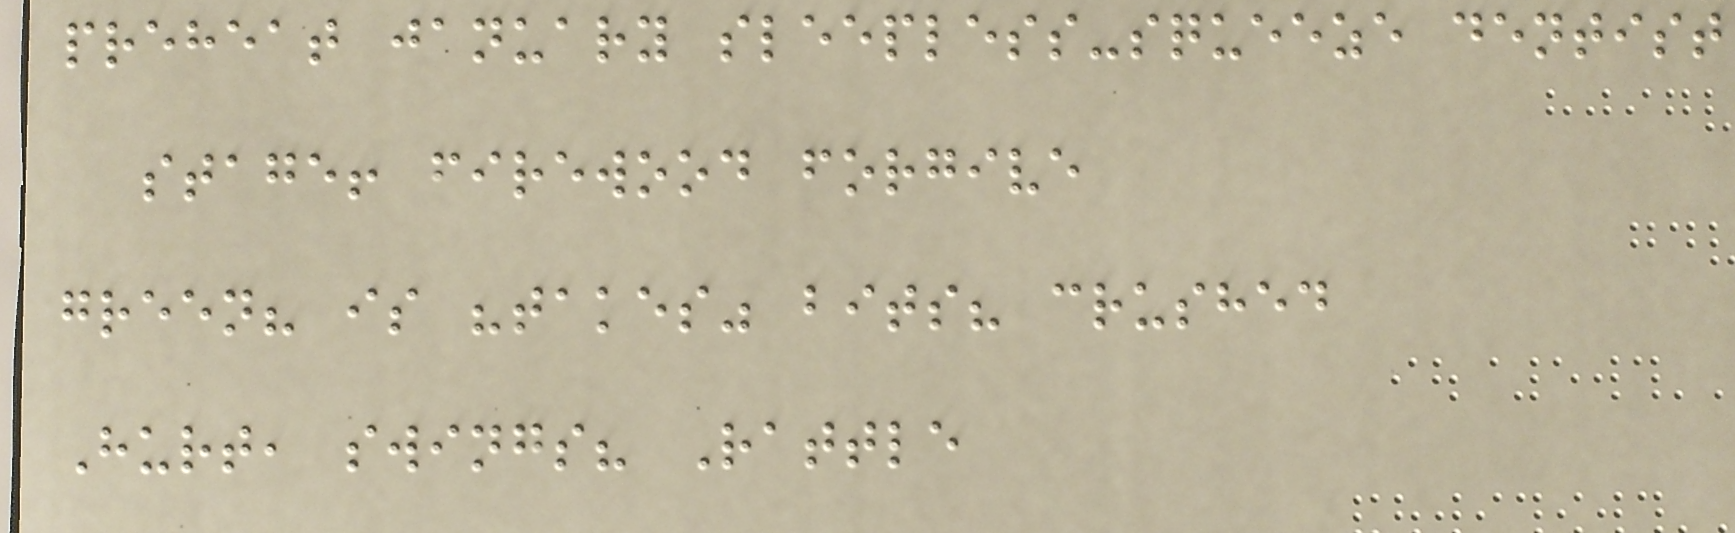preheat january sleepless-squeeze dentist
stage! firewood forgive
green? is "takes" bits? crushed
Hurt, swings? Rattle
